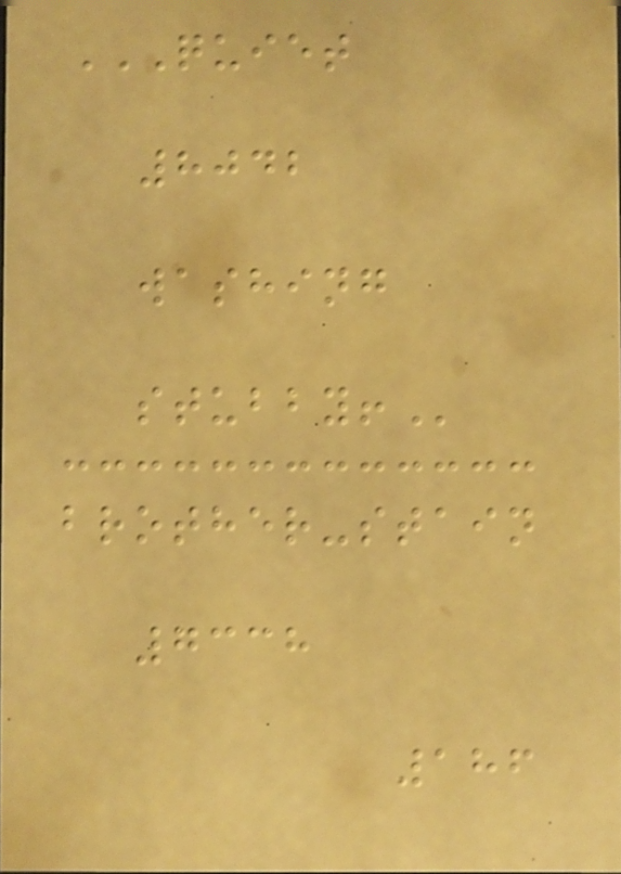QUIET
8042
WASHING
STUBBY!
brother-stain
7338
186
